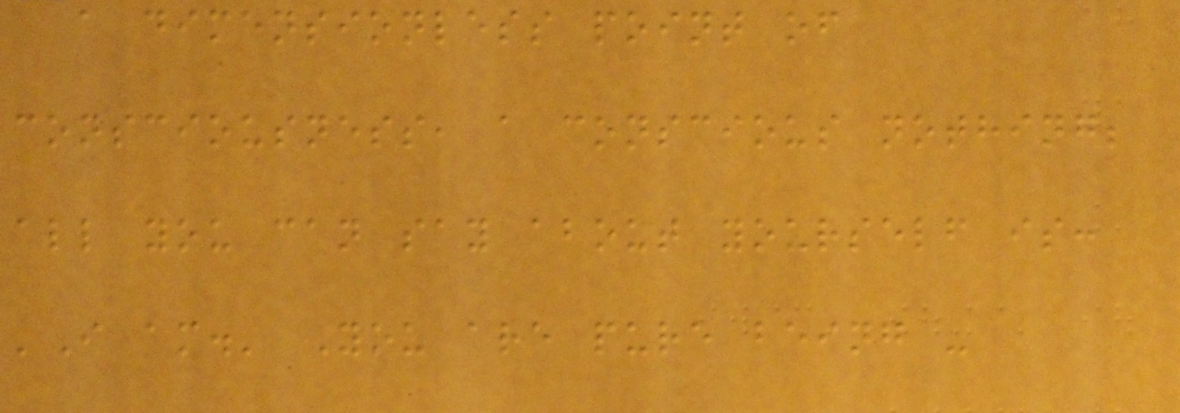a dimensionless point of
consciousness, a conscious nothing;
all you can say about yourself is:
'I am.' You are pure being -
